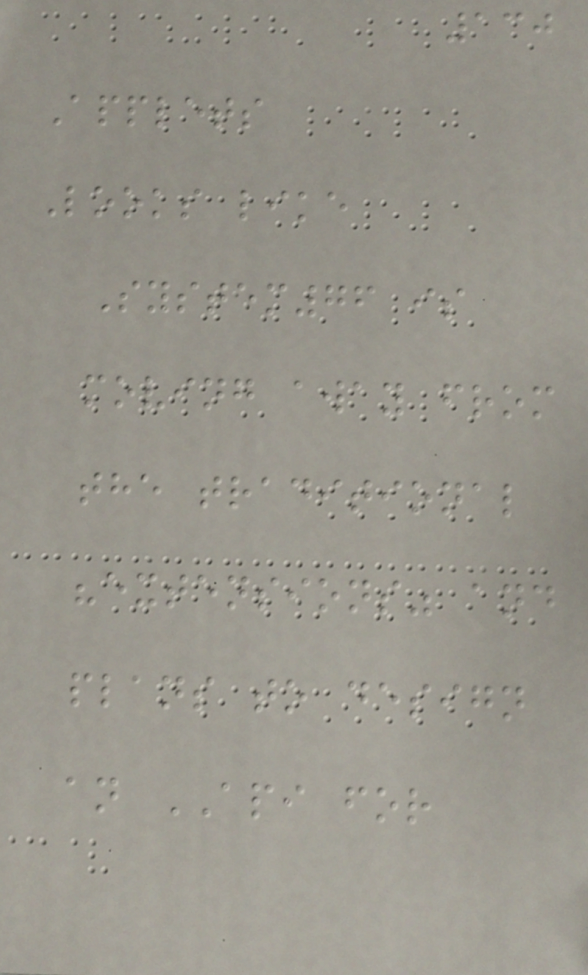130
Applets
Looks like
System76 is
moving away from
the traditional
"extensions" and
plans to design
an API for
